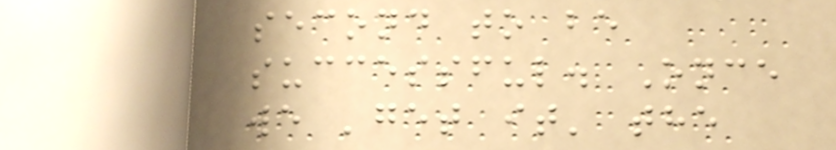second to be
successful. Once
we 'get it' the
